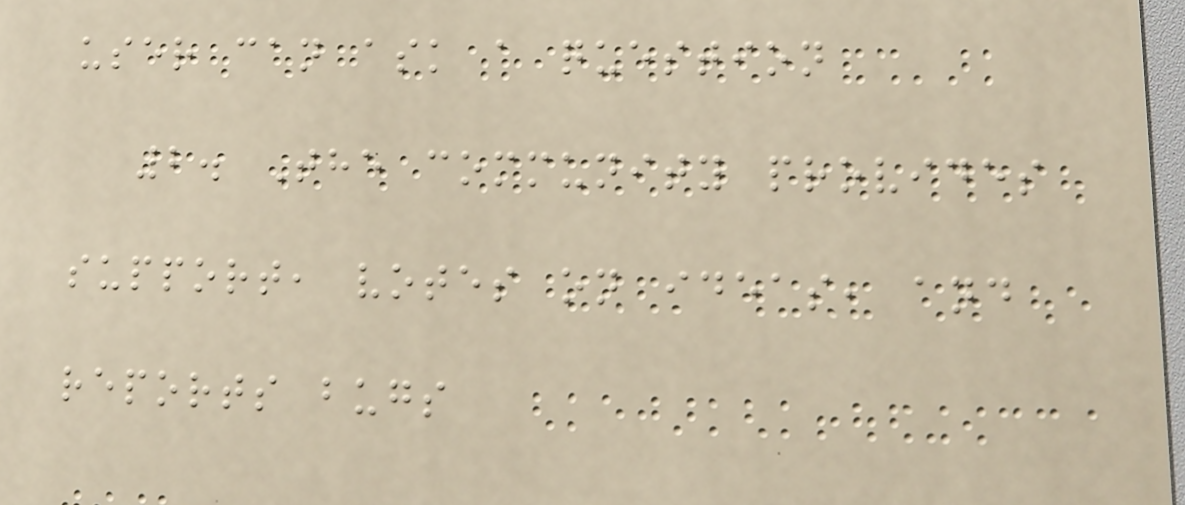user can ask a question
2. The community provides
support, votes on ideas, and
reports bugs
